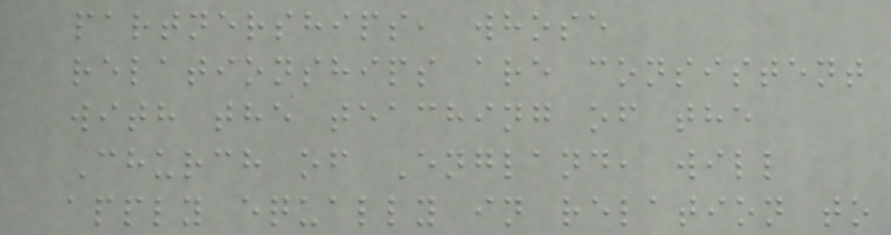partnerships, whose
relationships are consistent
with the teaching of the
Church of England, will
apply equally in relation to
